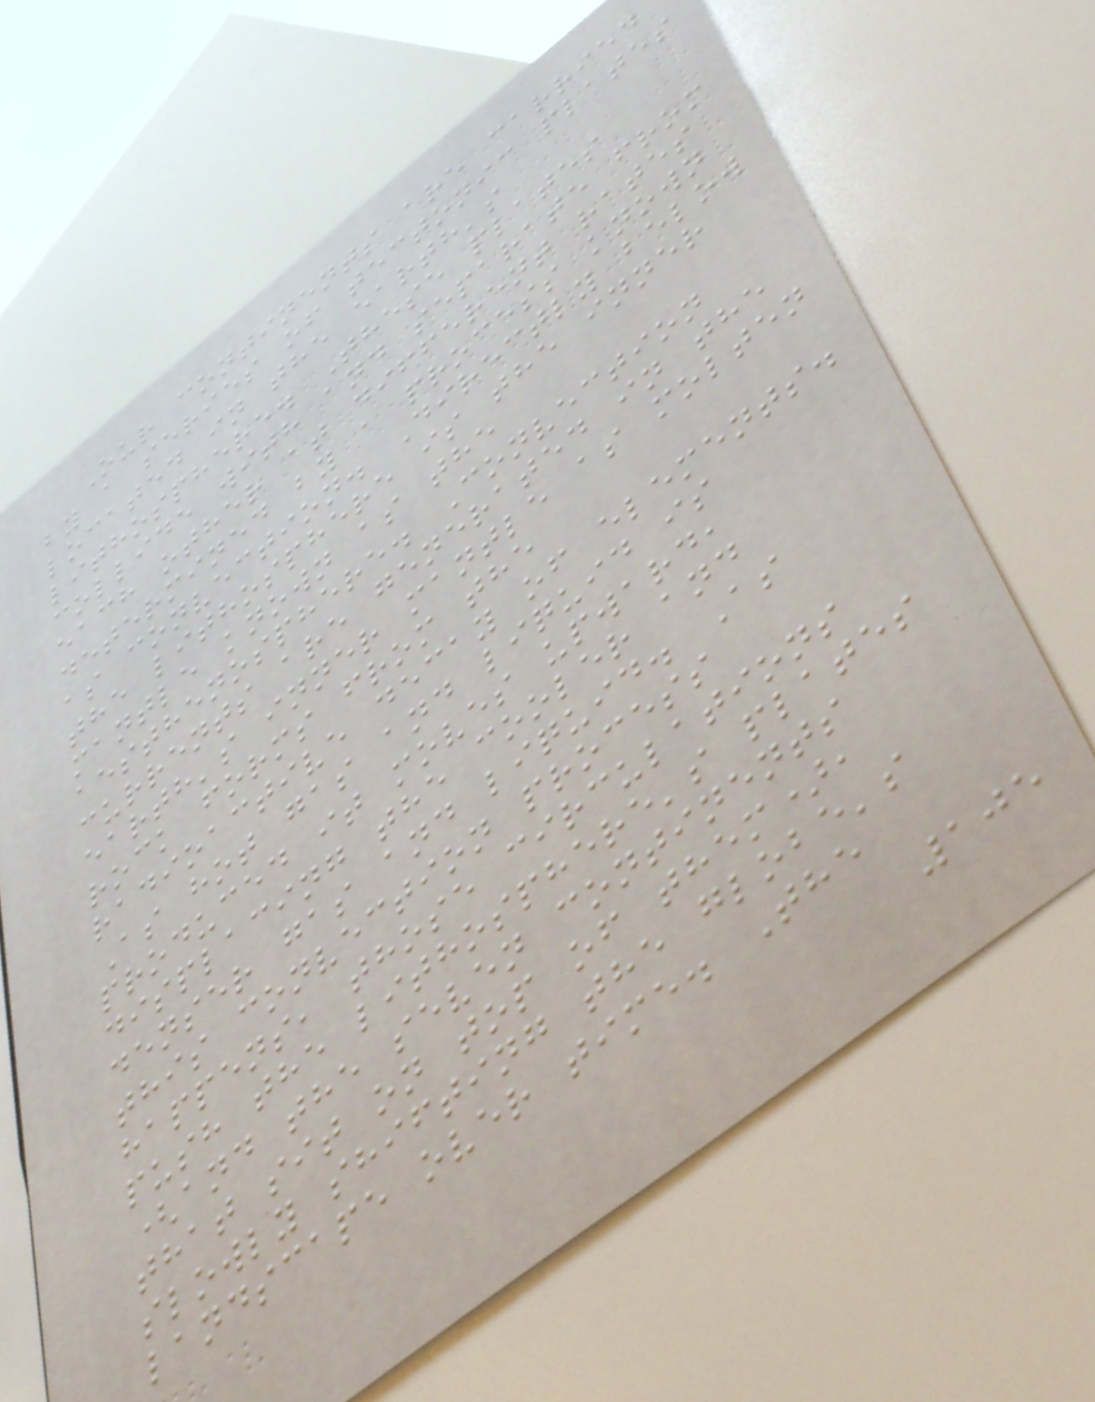Our continents are carried
by a series of tectonic plates
located in the earth's
lithosphere. These plates
collide with and separate from
each other at different rates
determined by a process known
as convection. Directly below
the lithosphere is the inner
mantle known as the
aesthenosphere. Convection
currents are generated in the
earth's inner mantle as molten
rock forms from the
radioactive decay of elements.
As hot gas and liquid is
produced it moves upward,
displacing the cooler and
denser gas and liquid. As
this convection process
happens, those circulations
push the lithosphere's plates
(and the seven continents
that sit on top of them),
slowly shifting the globe's
landscape over time. The
105
